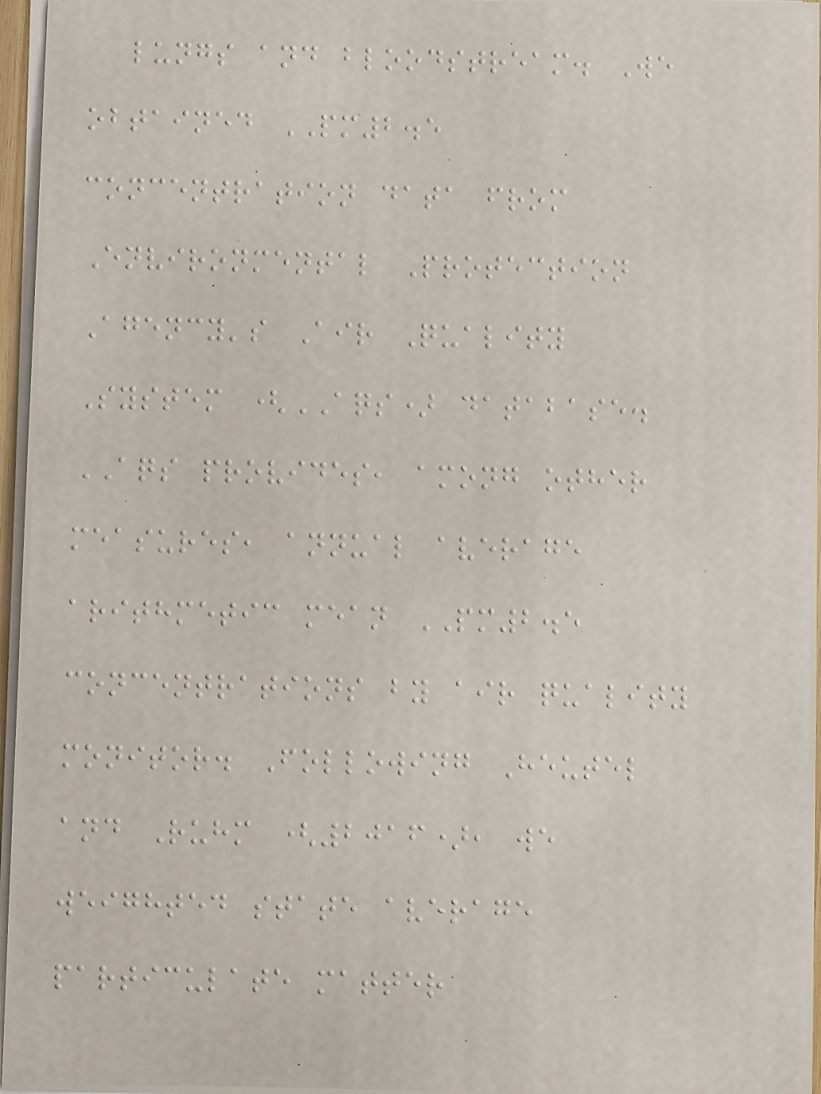lungs and bloodstream. We
obtained PM2.5
concentration data from
Environmental Protection
Agency's Air Quality
System (AQS) database.
AQS provides, among other
measures, annual average
arithmetic mean PM2.5
concentrations by air quality
monitor. Following Heutel
and Ruhm (2016), we
weighted state average
particulate matter
